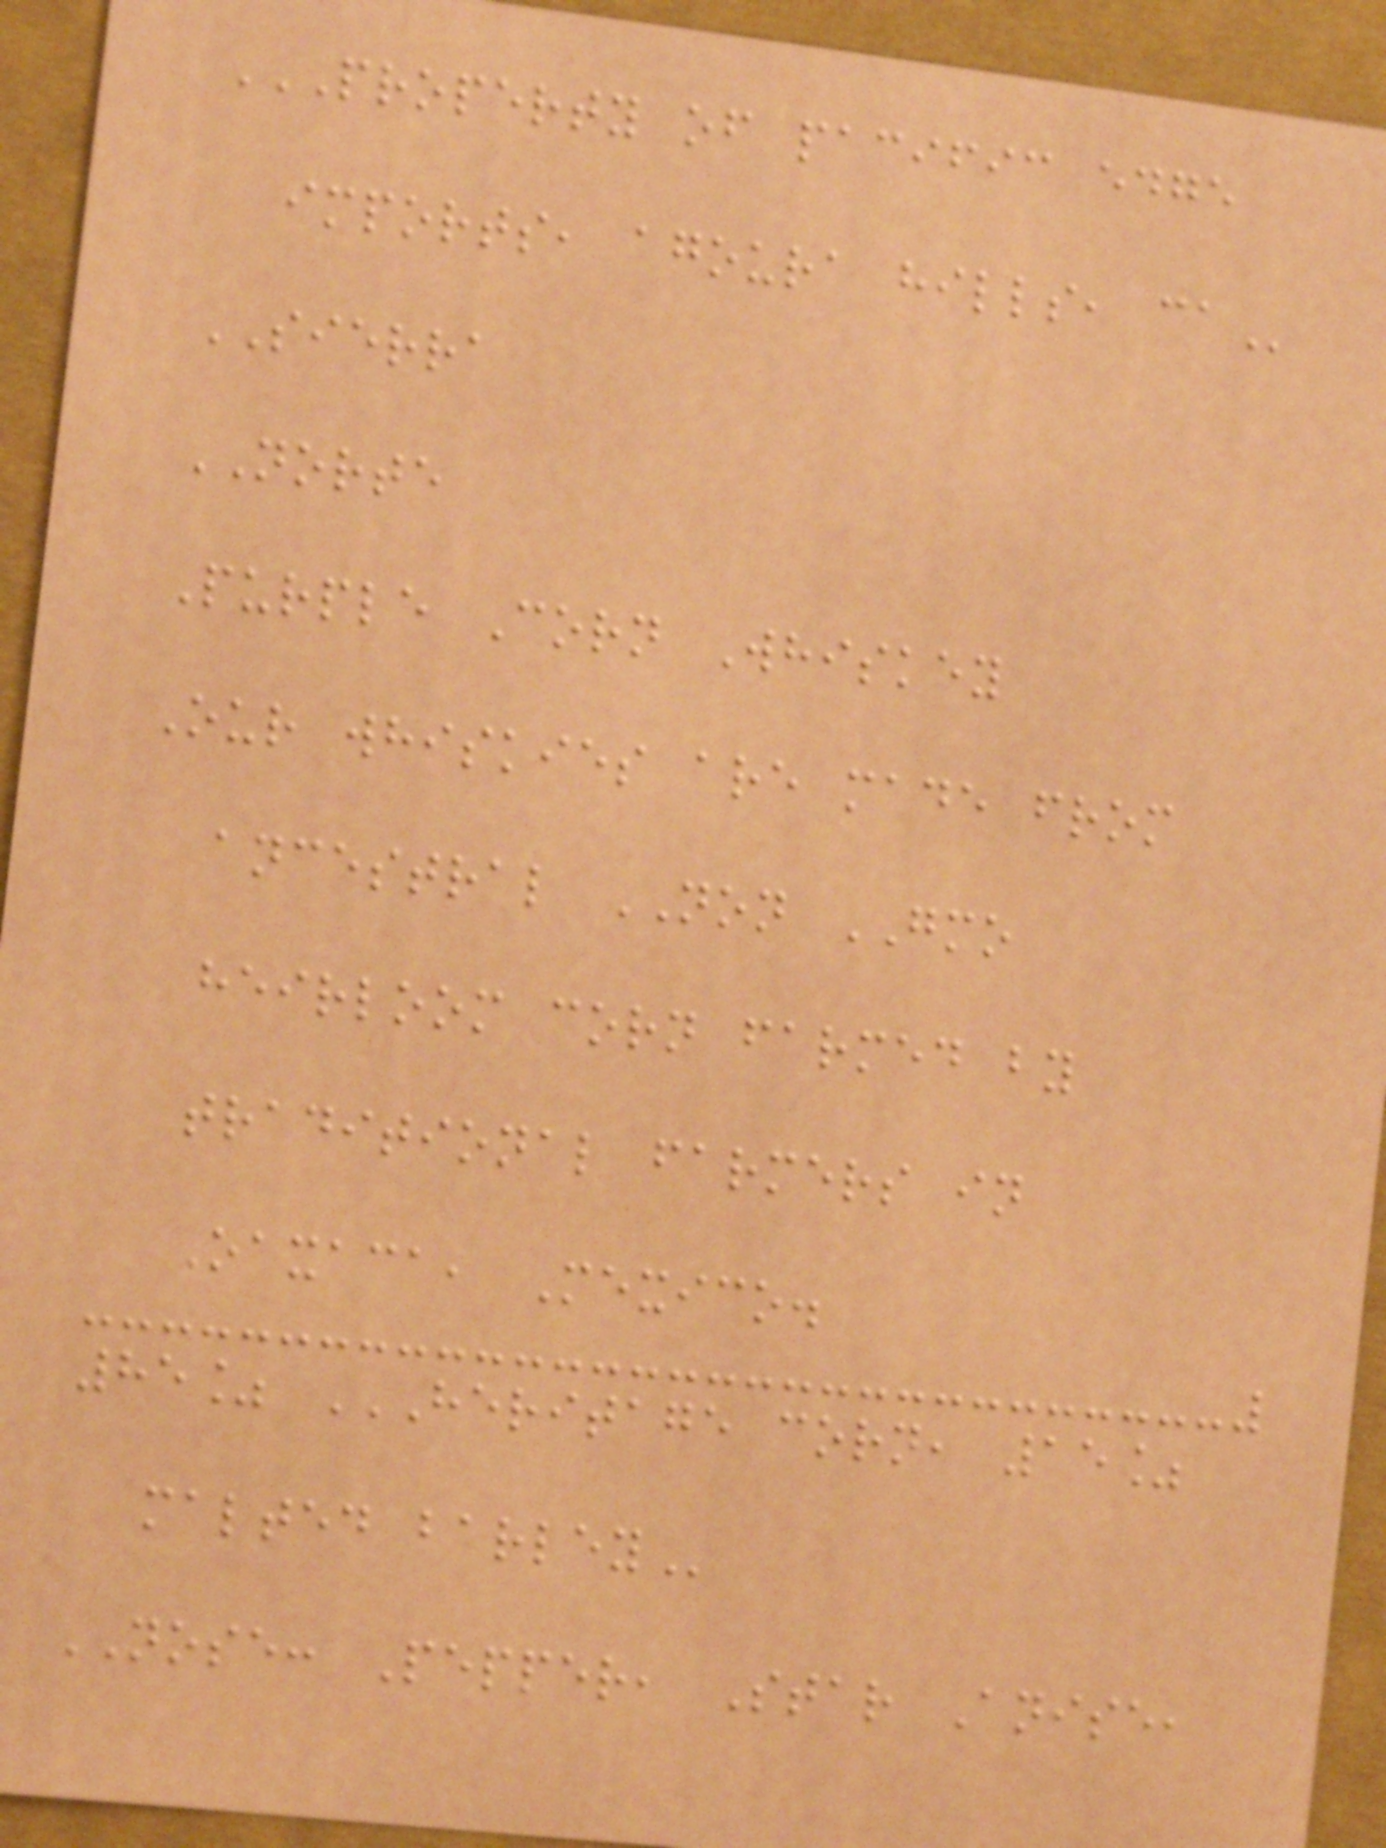PROPERTY OF PACIFIC EDGE
IMPORTS, AGOURA HILLS, CA
SIERRA
NORTE
Purple Corn Whiskey
Our whiskies are made from
ancestral NON GMO
heirloom corn farmed by
traditional farmers in
Oaxaca, Mexico.
85% HERITAGE CORN, 15%
MALTED BARLEY
NOSE: Pepper, Star Anise,
